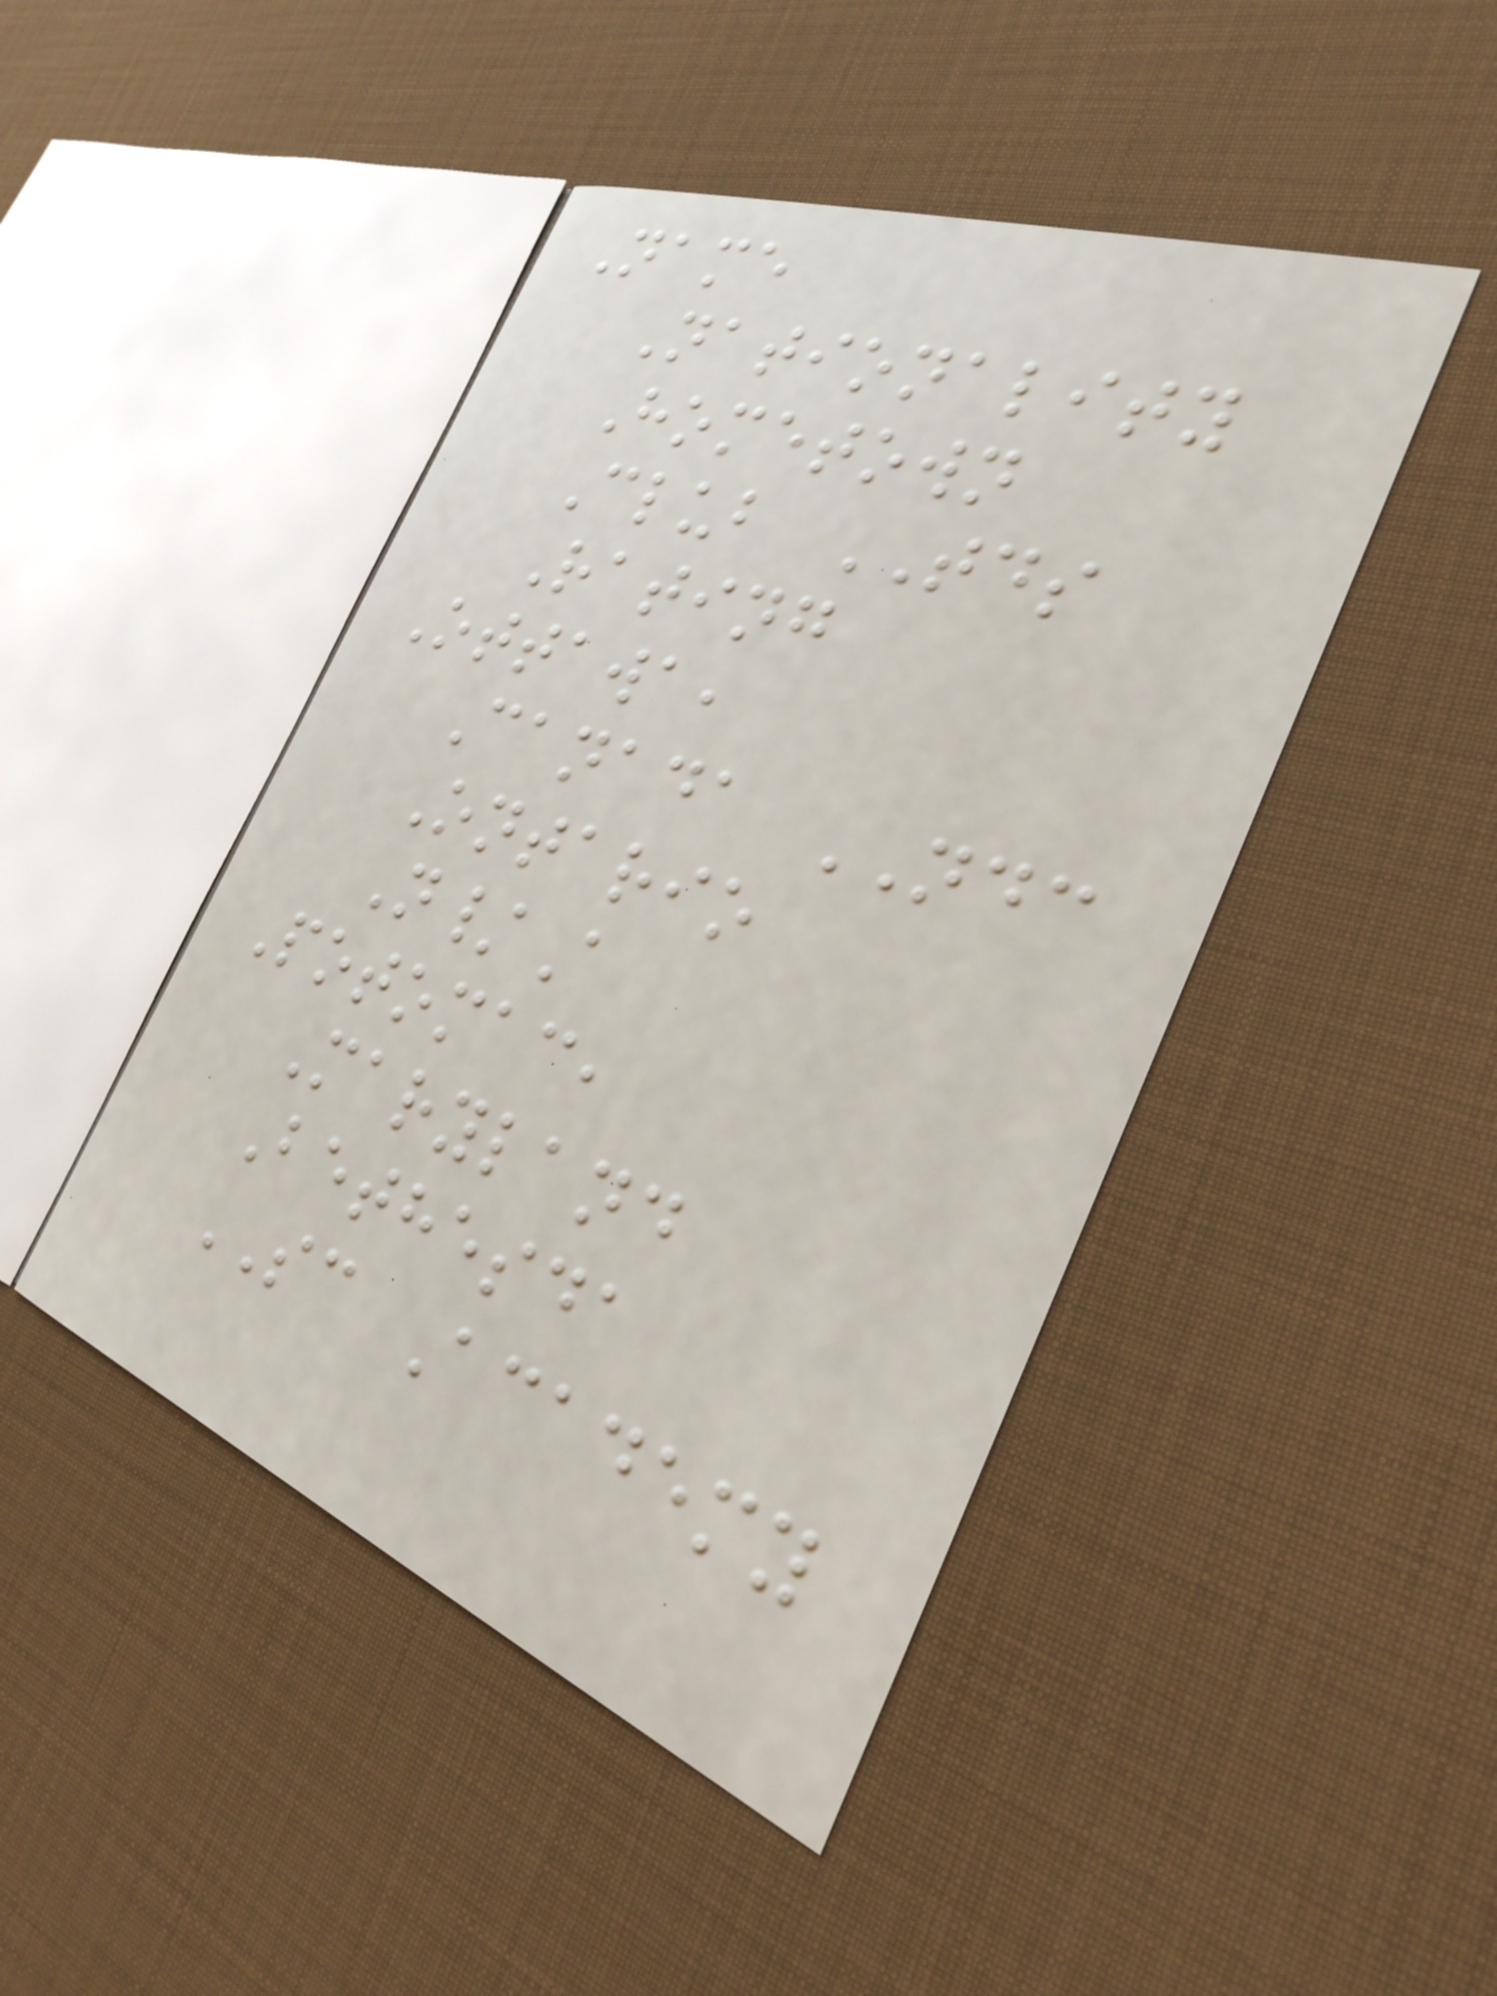Name
Nationality
Hometown
Club TDS
Rating
Ottawa,
Canada NDC
Ontario
N/A
Potomac,
Maryland
Bethesda
SC Academy
